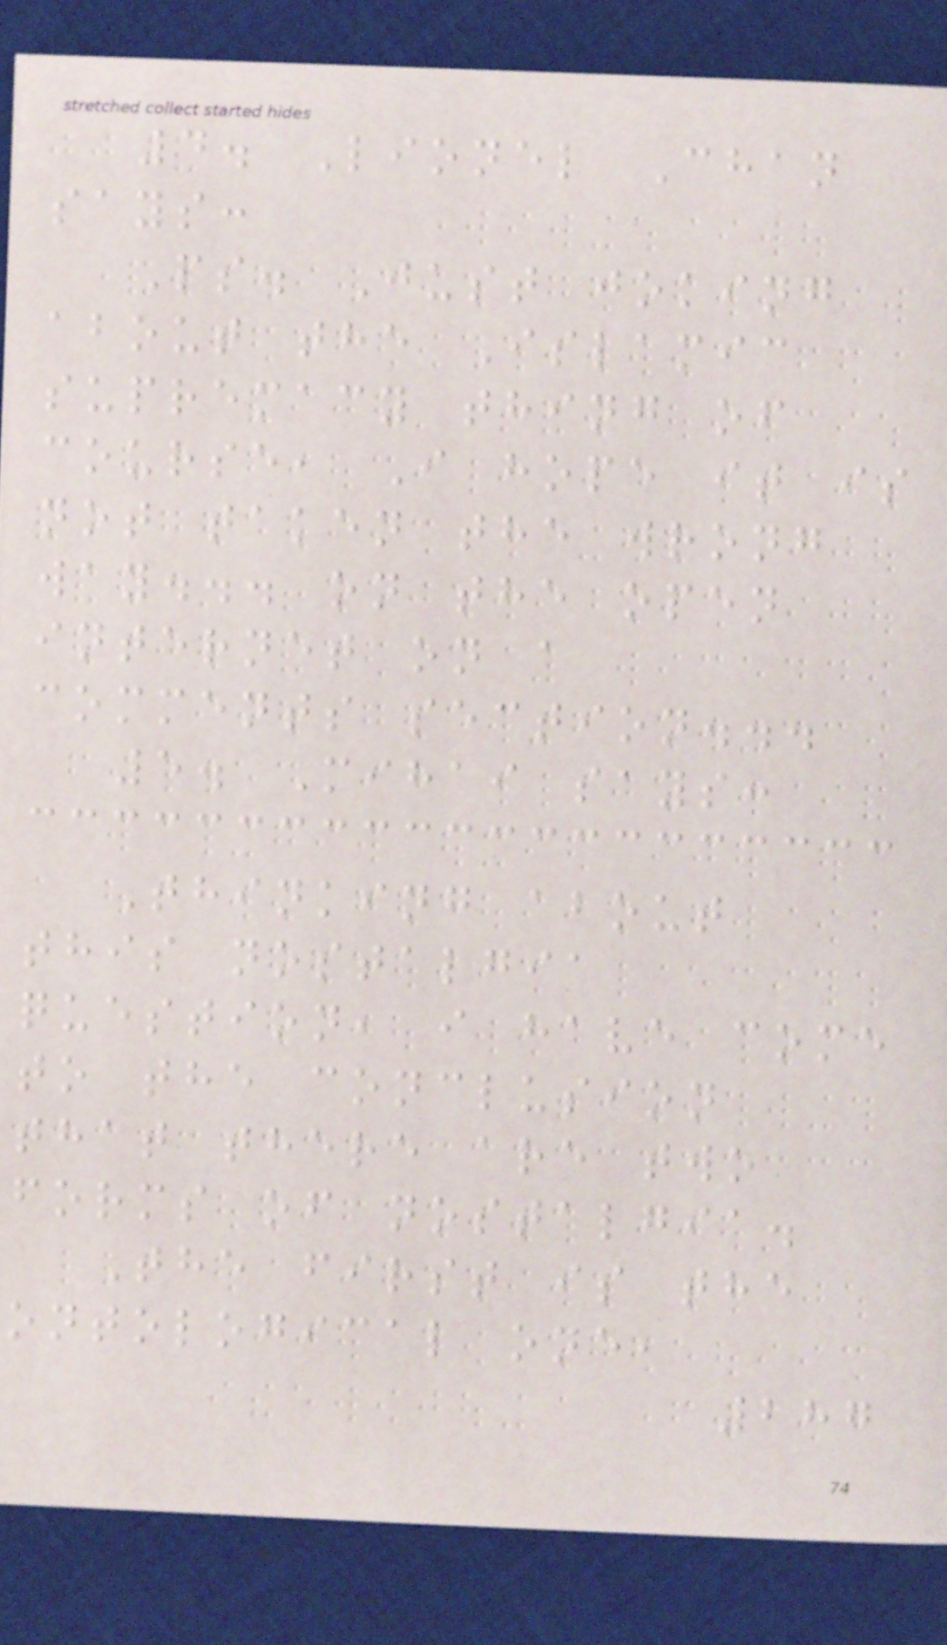4. Lionel Chan
says:
Ps. Just joking
about the Islamic
supremacy thing of
course, I hope it is
not taken the wrong
way... on the open
internet on a
comments section...
5. Mihai says:
Thinking about
this nostalgia
question, i have come
to the conclusion
that there are two
forms of nostalgia.
The first is the
ontological one,
287
